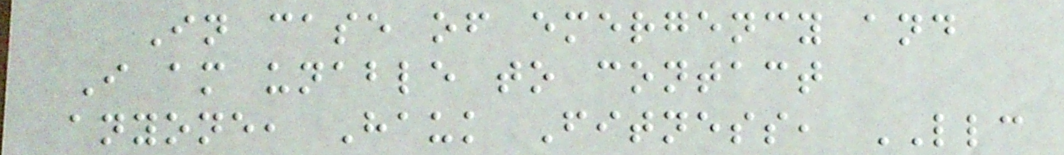In case of emergency and
I am unable to contact
anyone, Hauk Fitness, LLC
